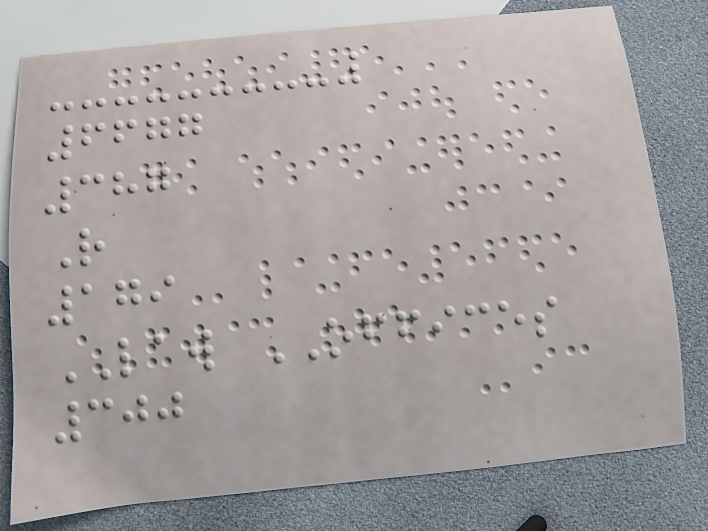6677
387
R
179
LAW OFFICES
300
